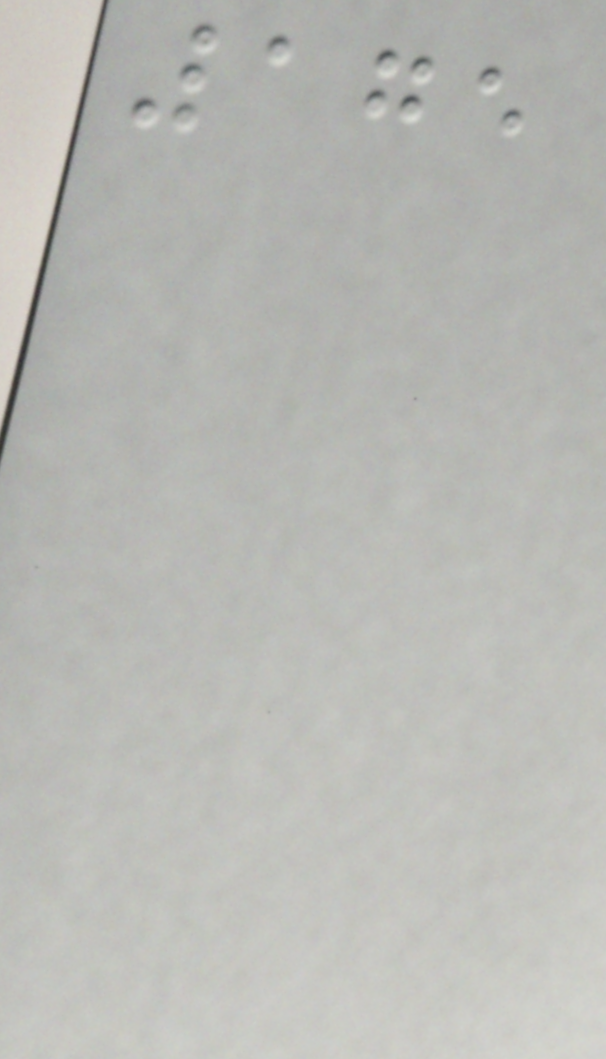175
